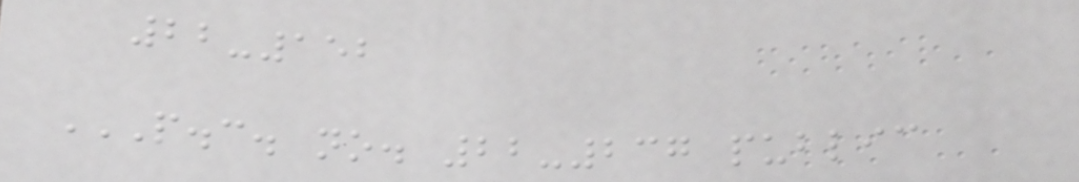22-152
P.C. NO. 22-237 PUBLIC
